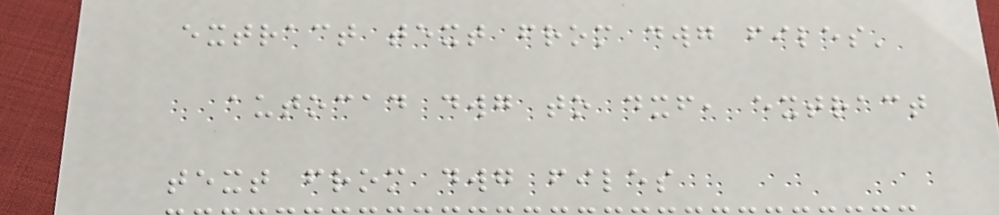extract text from dwg files'
autocad dwg to dxf, extract
text from dwg files
